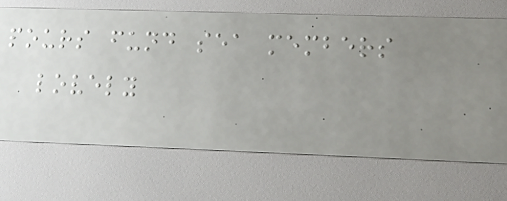pours fund sea members
lovely
